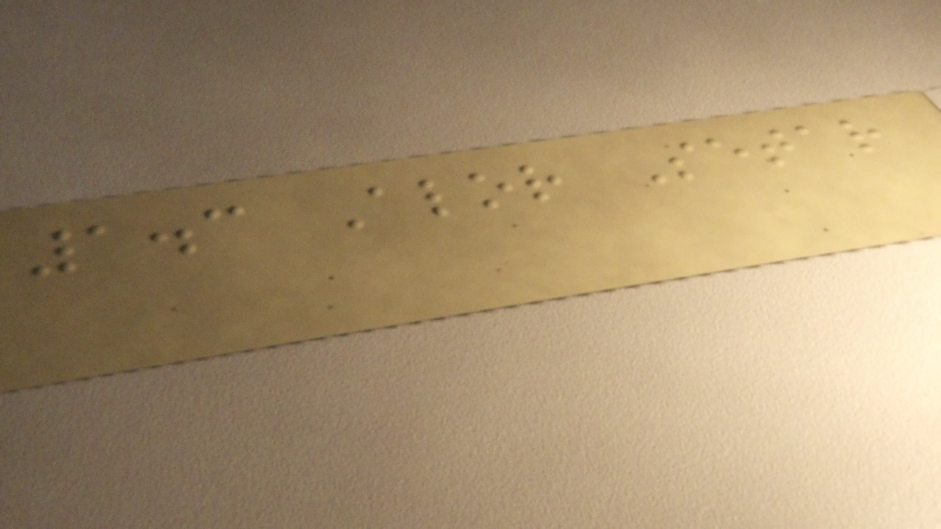1.3 Alor Setar
